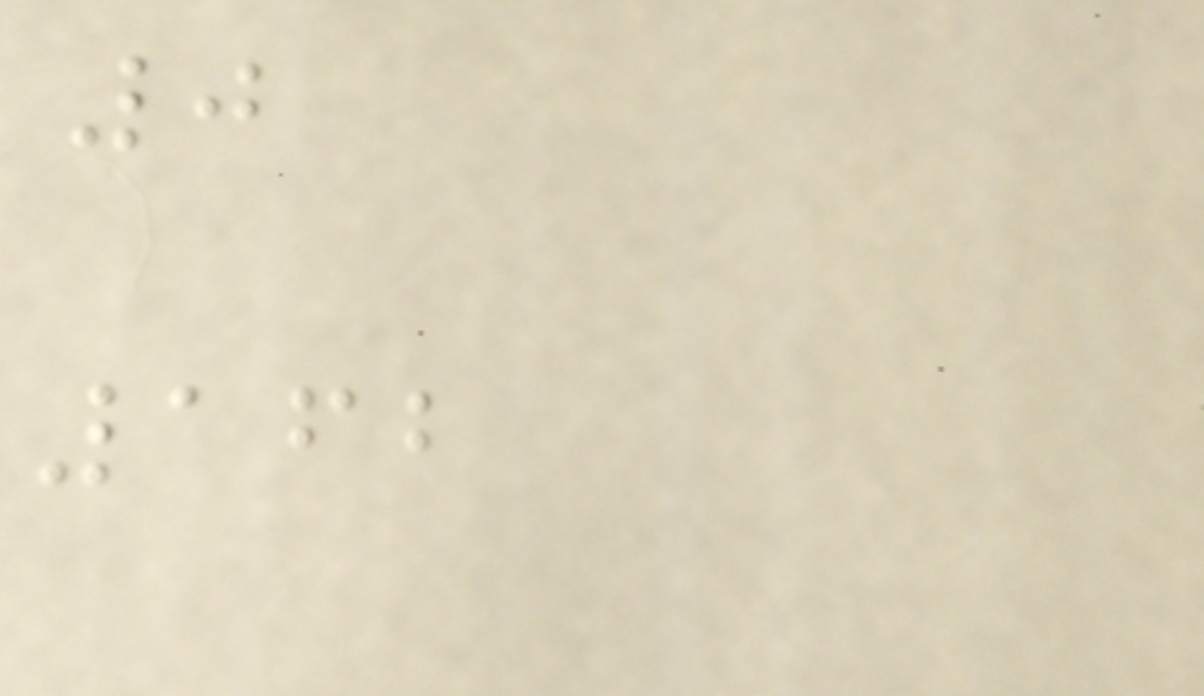0
162
